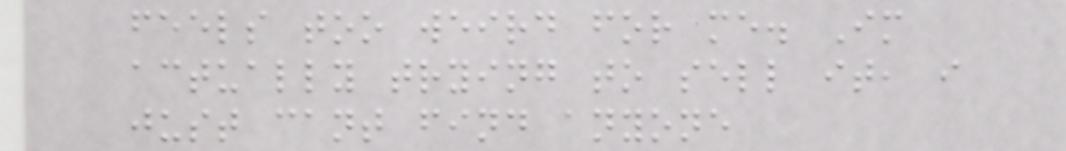feels too weird for me. Im
actually trying to sell it, i
just cant find anyone
